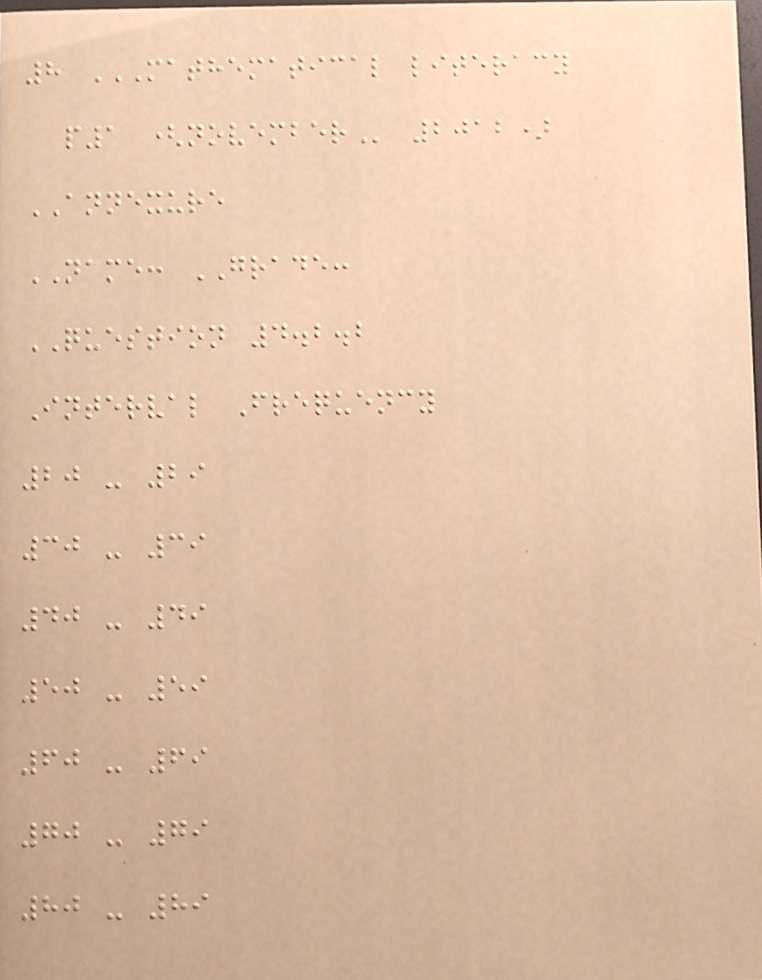8 MATHEMATICAL LITERACY
P1 (NOVEMBER 2012)
ANNEXURE
NAME: GRADE:
QUESTION 4.2.2
Interval Frequency
20 - 29
30 - 39
40 - 49
50 - 59
60 - 69
70 - 79
80 - 89
